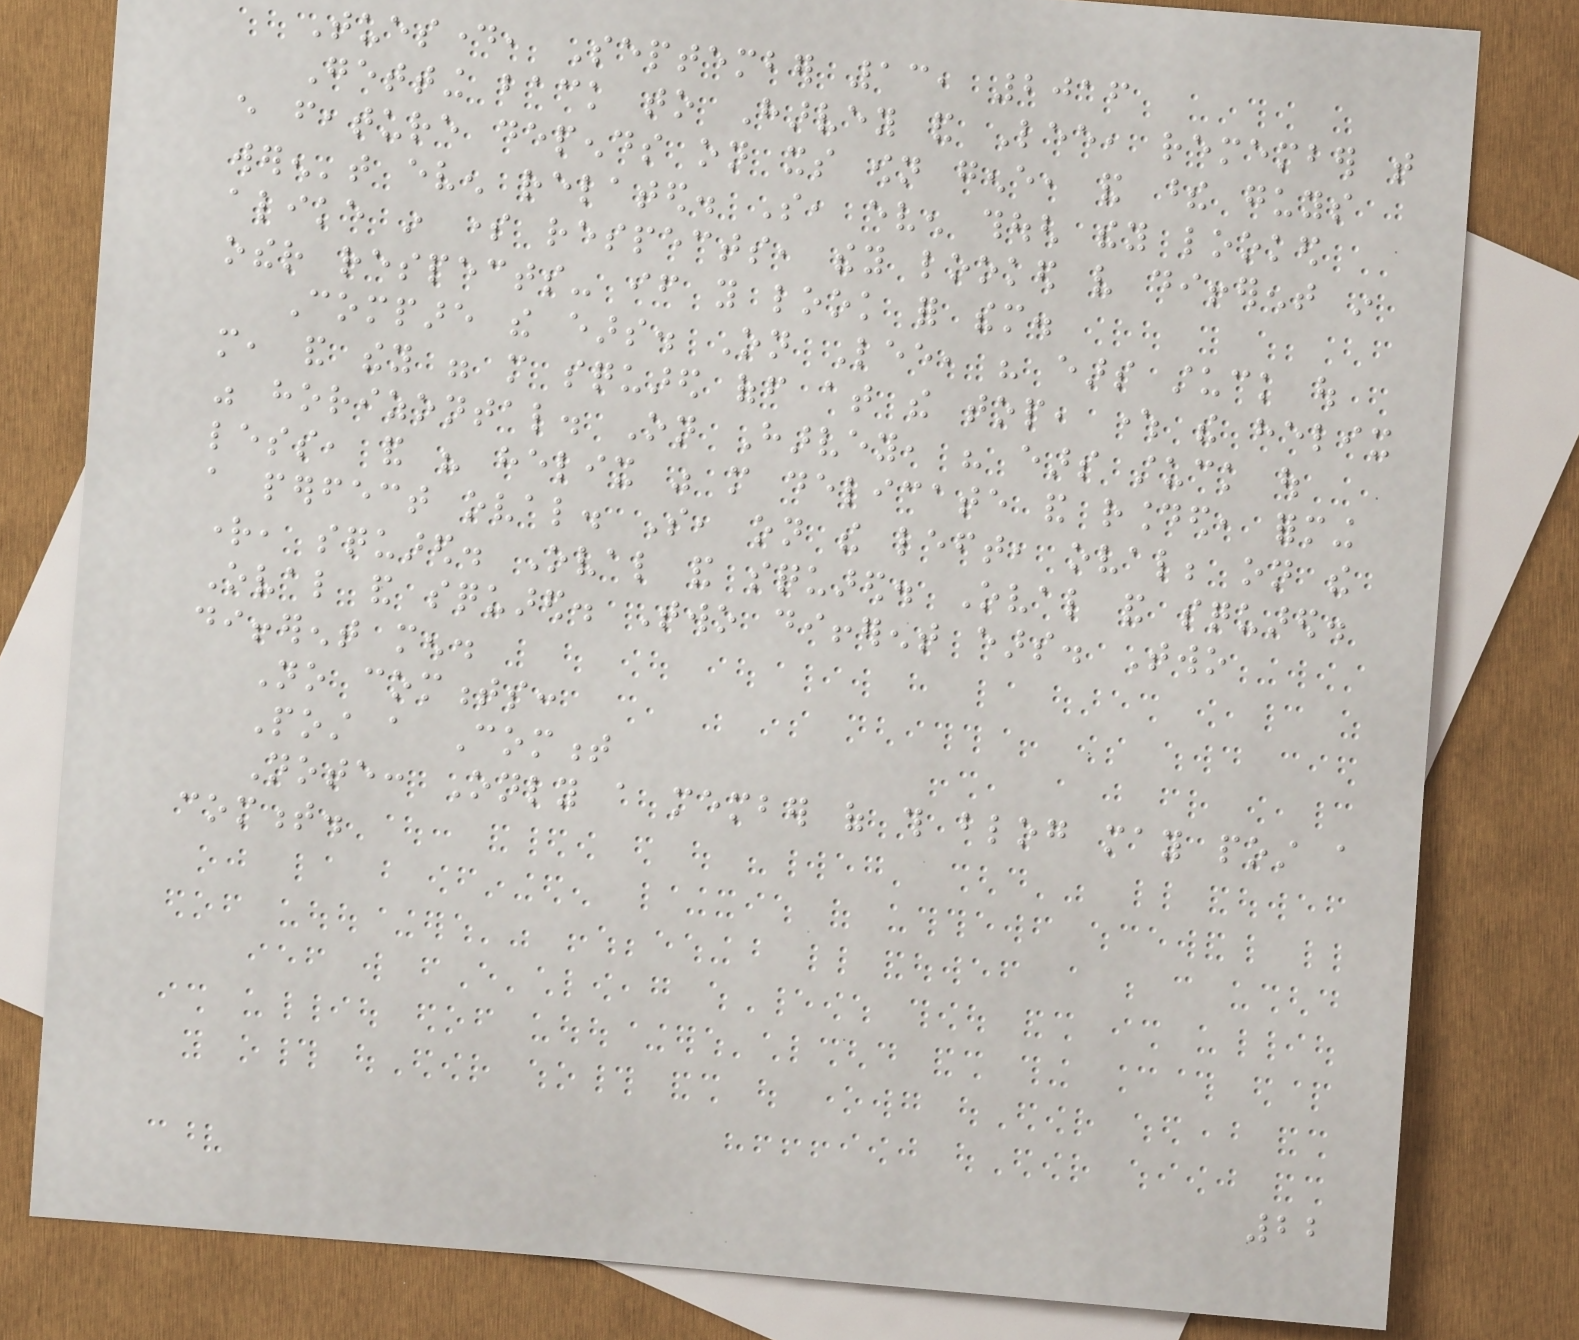Tuesday, September 13, 2016
Getting back to Harvey and Lee, remember that
every feature depends on its own gene, and these guys
weren't even related. So, even though they looked
alike in some respects, they looked very different in
other respects- if you look for them.
Compare the ears. On Lee, his ears stuck out
more, and they were more squared off at the top, where the helix
was horizontal. On Harvey, his ears stuck out
less, and his helix was more delicate and rounded, forming
a perfect oval. So, on the left, oval; on the
right, squared. Oval and squared. Oval and squared.
Oval and squared. Two different ears. Two
different men.
No comments:
Post a Comment
Note: Only a member of this blog may post a
comment.
22
